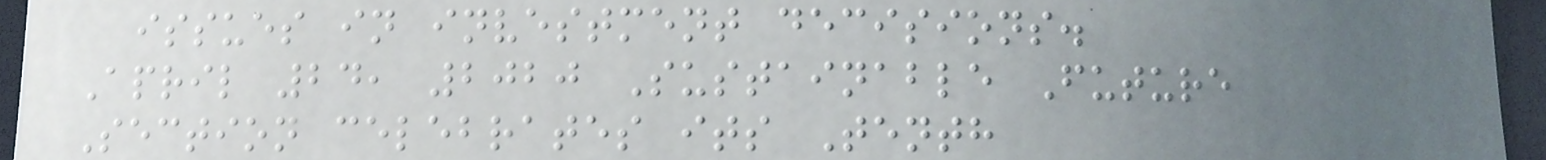issues in investment decisions.
April 24, 2020 Sustainable Future
Section celebrates its Tenth
